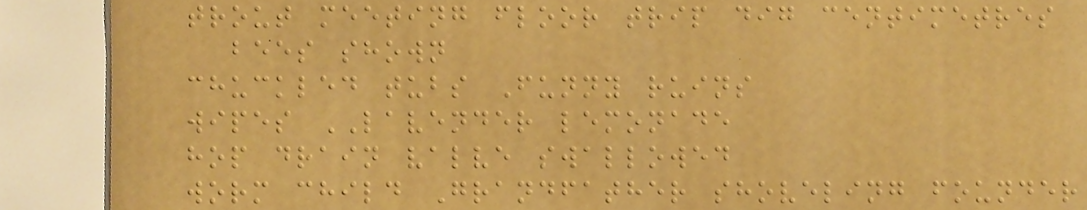trout meeting floor trip dig centimetres
bees shown
chuckled tubs Funny ruins
wipes LAVENDER lemonade
hop drain valve swallowed
worm child Grandfather shoveling founder
